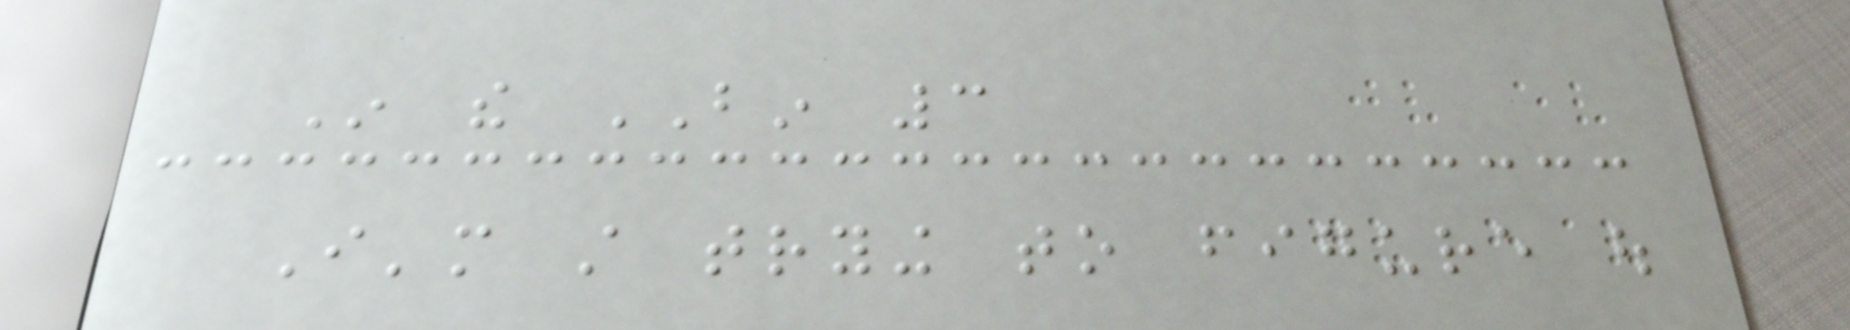In the BIN 3
I'm still trying to figure out
